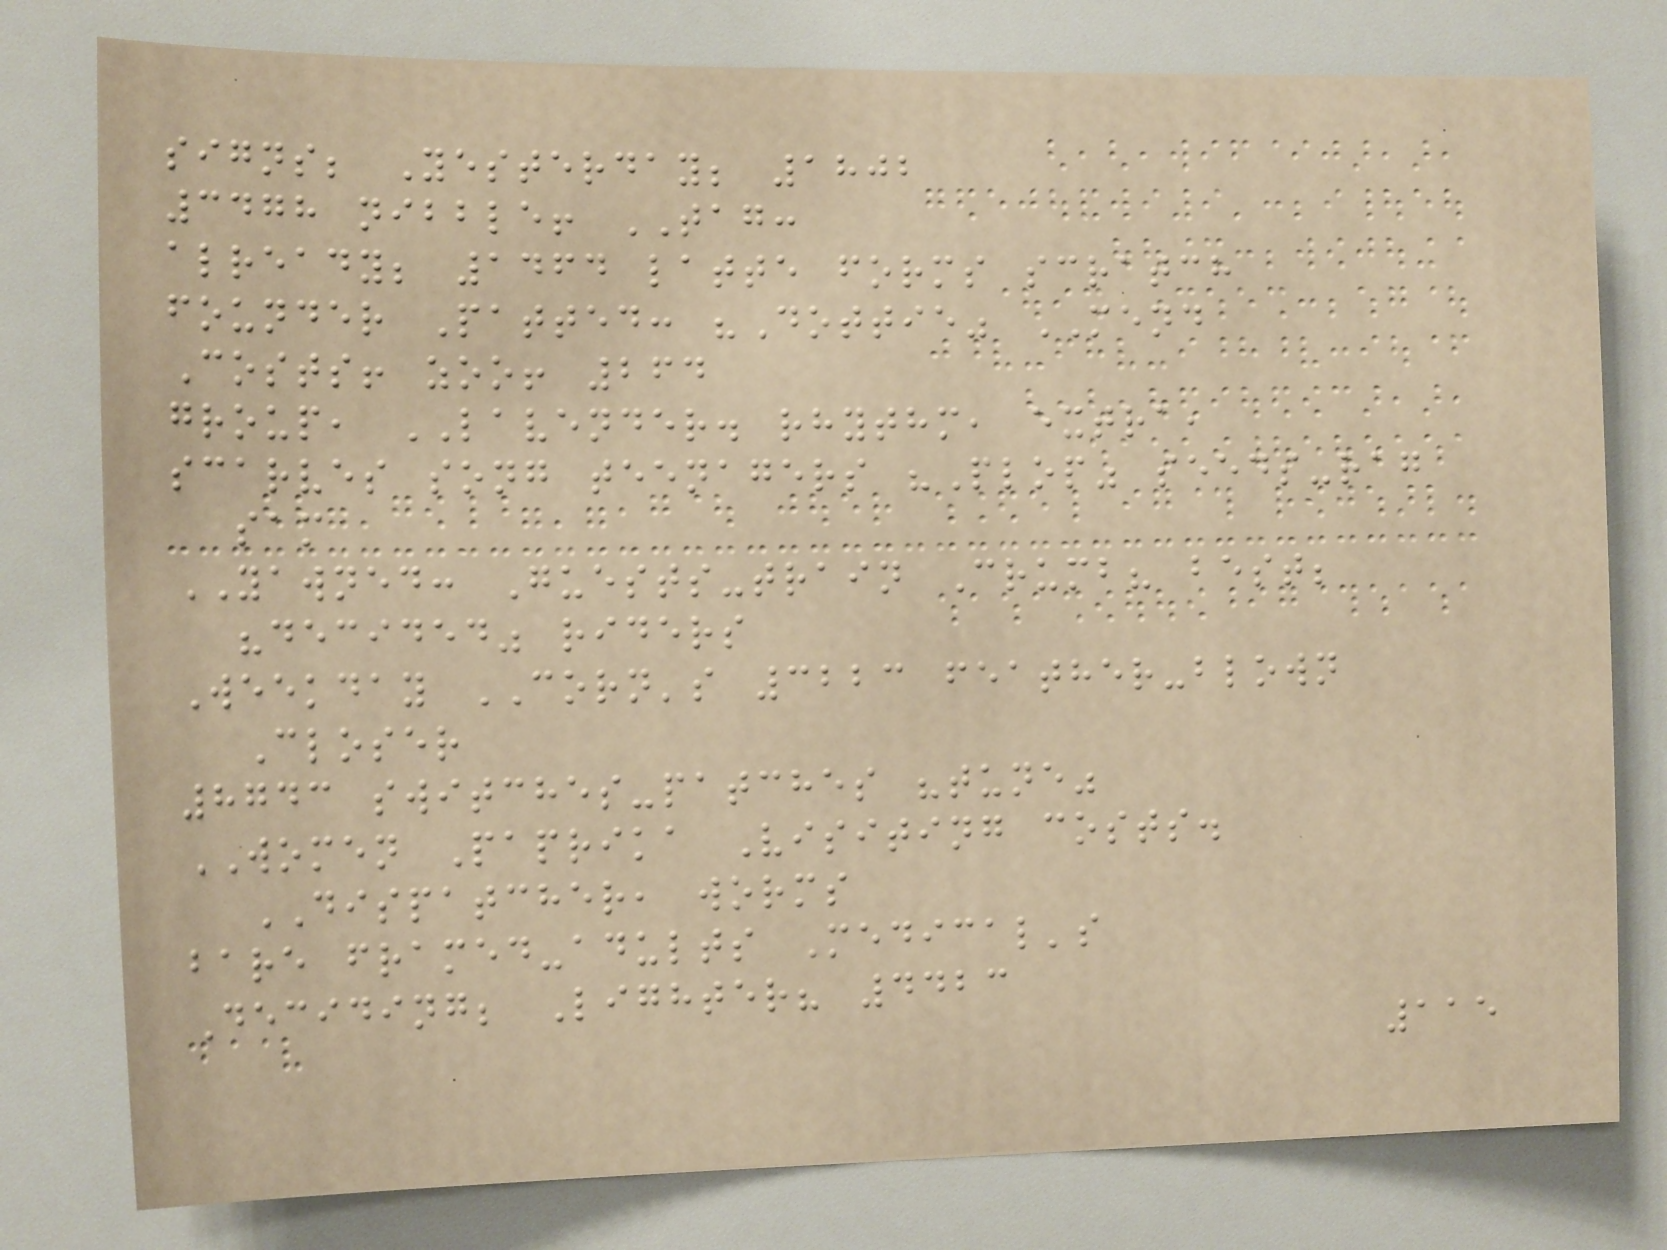signs; Yesterday; 1802
3478 nibble! TAG:
already; 1464 latte forms scratch
founder Patted: "Dottie" MEND
Costs! zoo! 264
group, LAVENDER. rhythm, extra,
scarves song teenagers "Plop" seeds-rag
sam
YAWNED: Guests-train Crumb? best;
"decided" riders
Weekday CORN's 3223 feather-blown
Closer
8743 switches-patches "tune"
WOMEN Paprika Visiting costs.
DISPATCHER, worms
bare framed-adults Medical's
Deciding; Lighter? 4423
115
